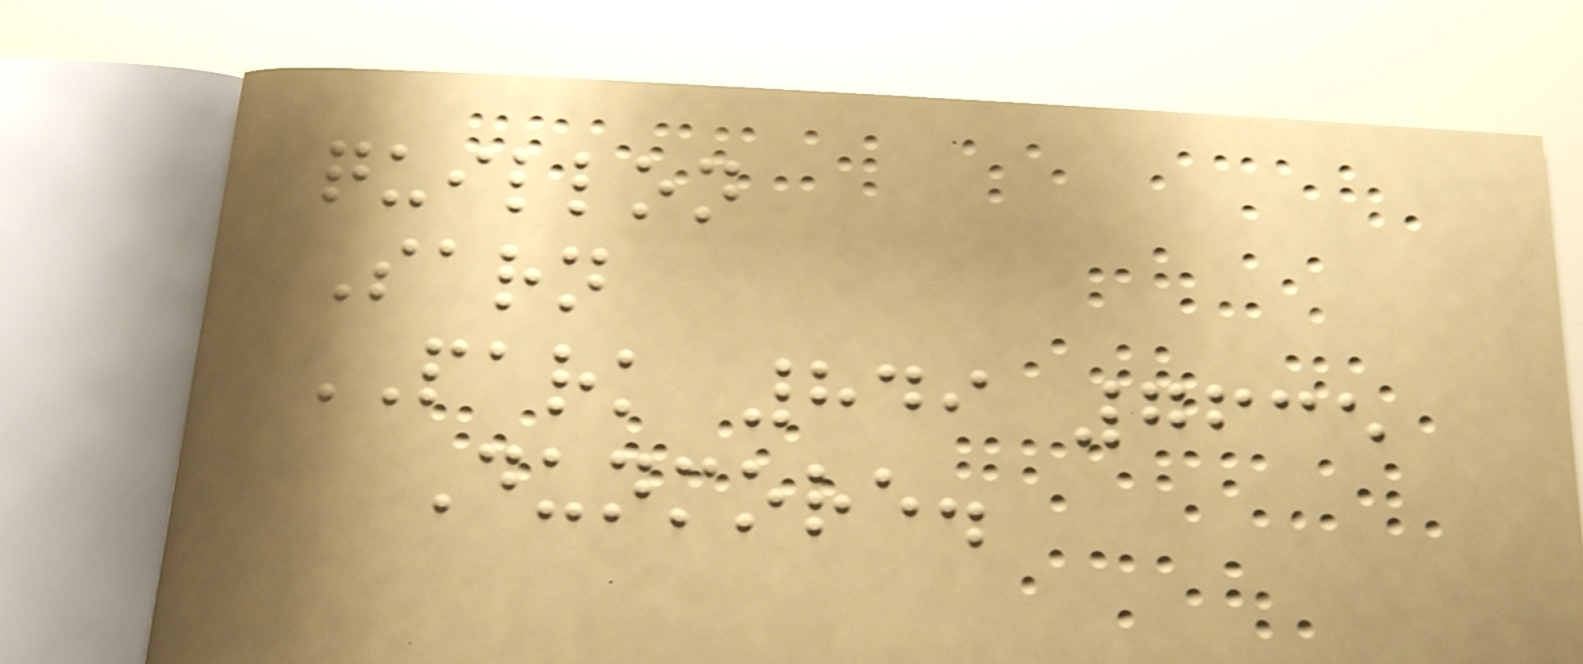quillon
Sarn
PARK 849 7635
Dunmore.
